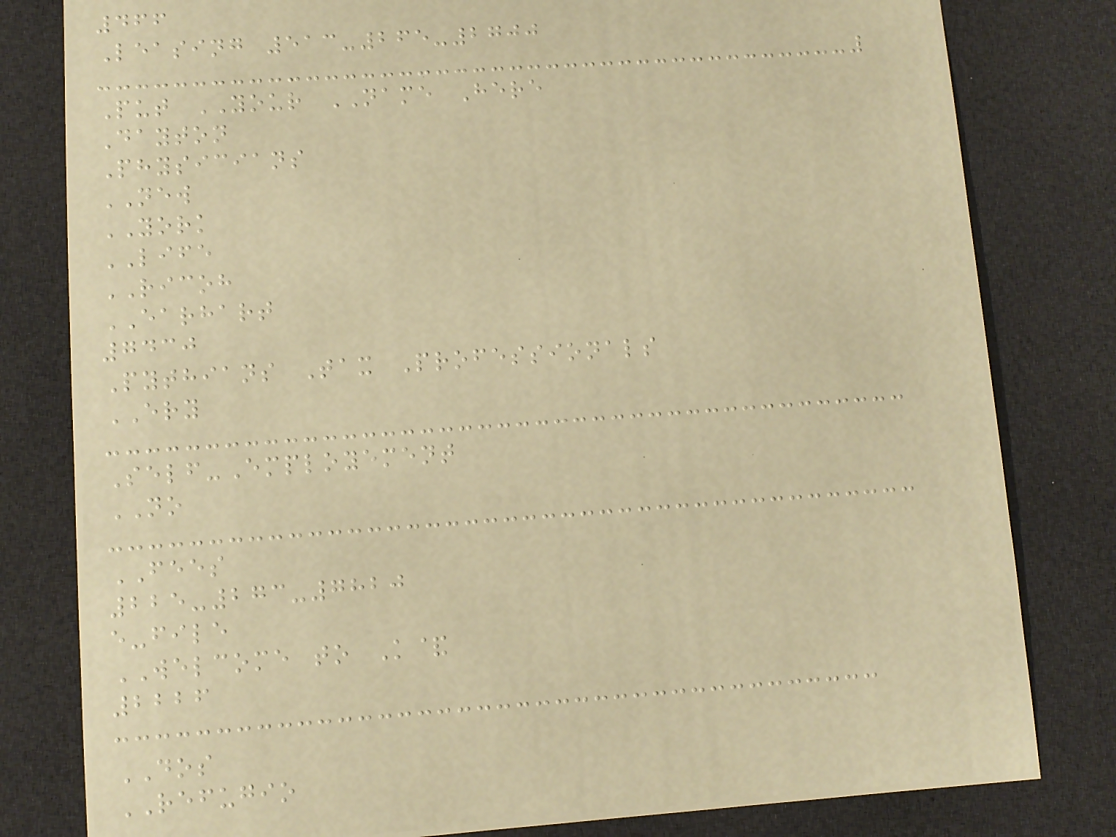466
Leasing 513-265-2700
Put YOUR NAME Here
Dayton
Physicians
NEW
YORK
LIFE
RICOH
EARHART
7430
Pythians Tax Professionals
ERY
Self-Employement
NO
FEES
225-273-7820
e-file
WELCOME to K&
2226
DOS
REFUGIO
